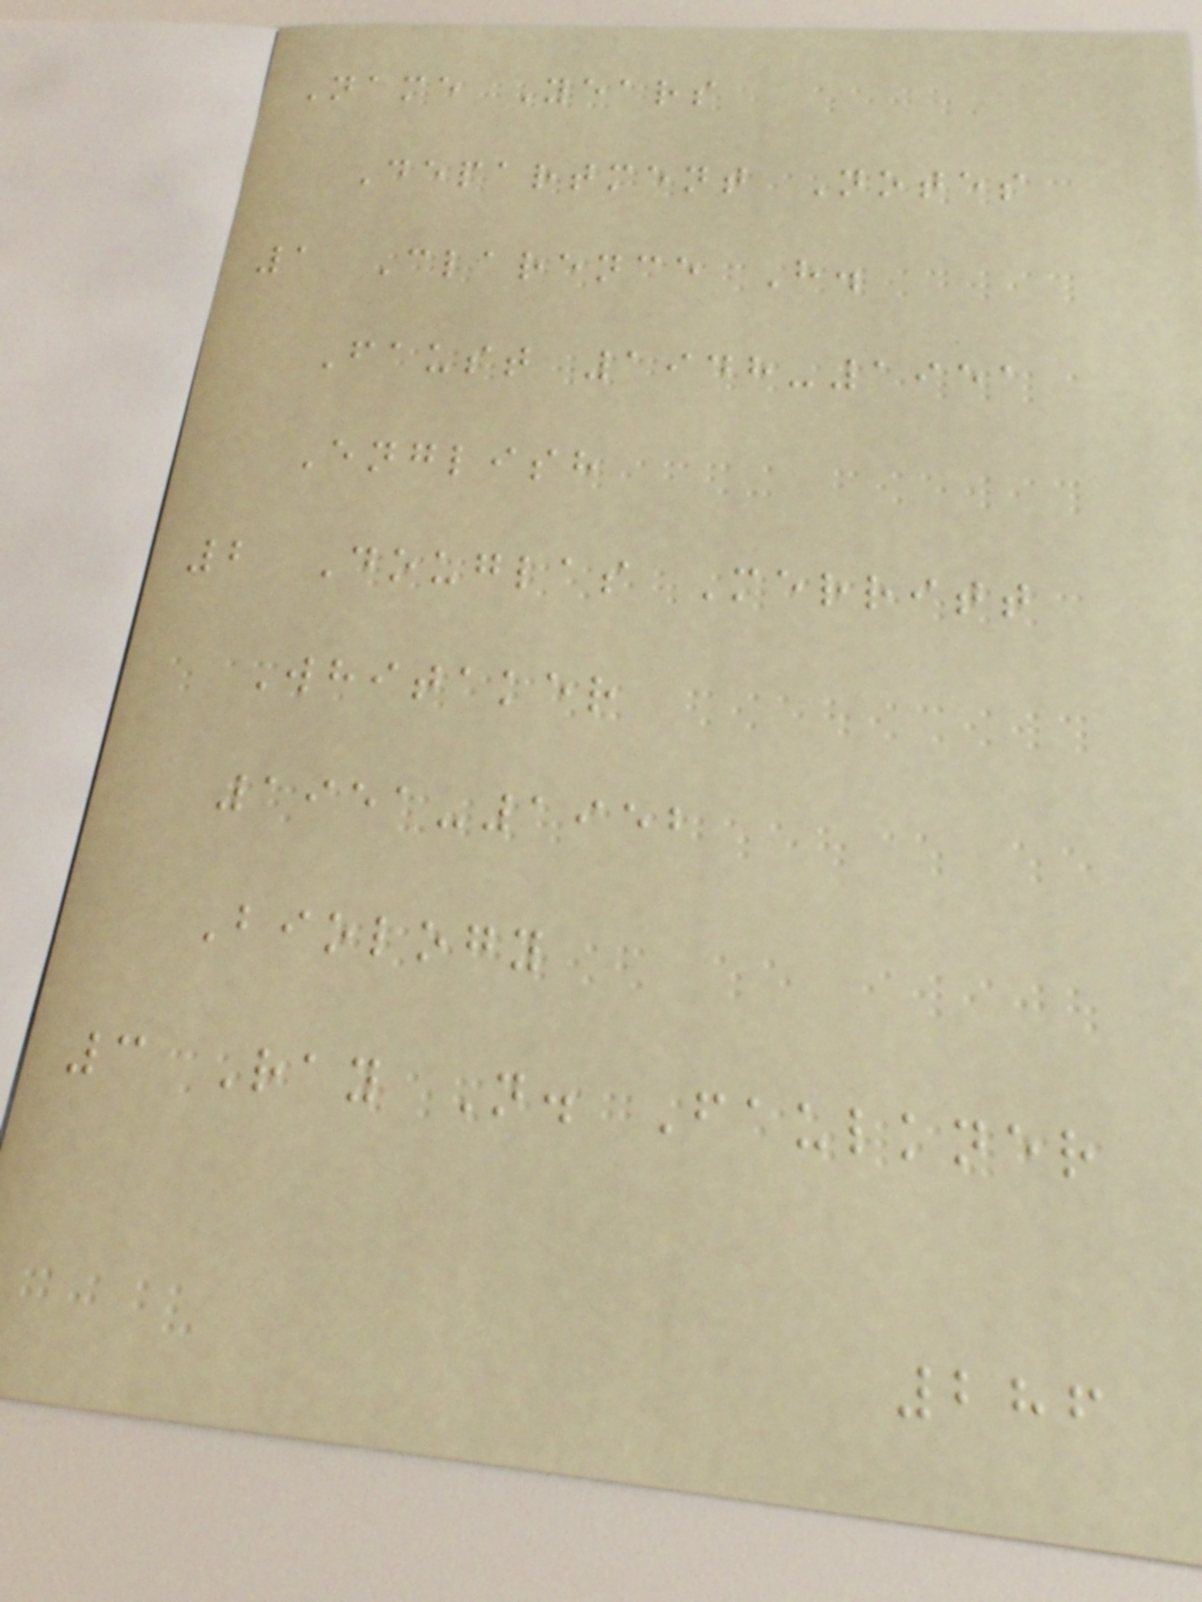Name Years
Department Notes
1 Clarence H.
Faust 1948-1951
English
2 Douglas Merritt
Whitaker
1951-1952
Biology
3 Ray N. Faulkner
286
